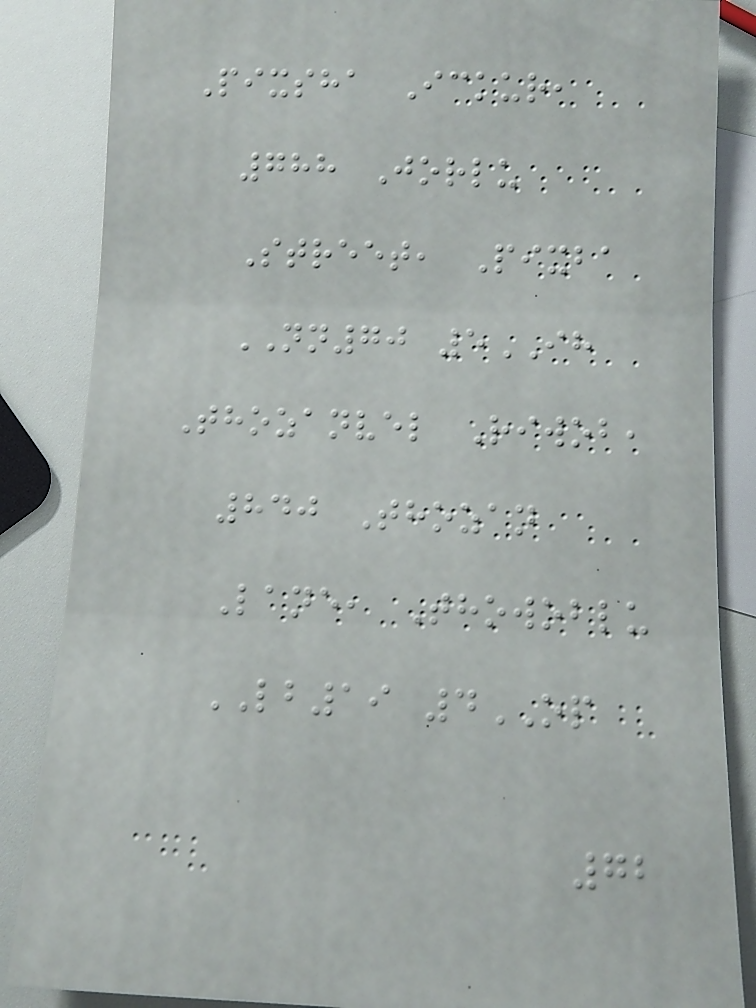Pixsha Ickur,
788 Jorlu
Street, Pixba
NN70 5IH
Thozanvel Riwob,
840 Thozan
Lane, Thowoblu
LB19 4OP
72
